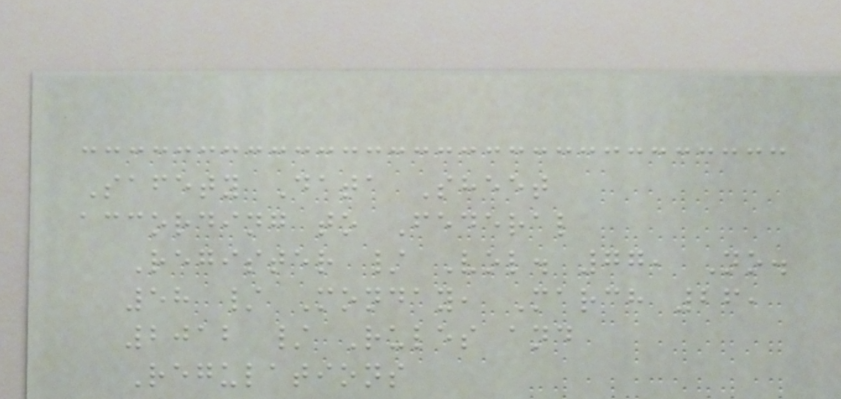Safety Data Sheet
according to Federal
Register / Vol. 77, No.
58 / Monday, March 26,
2012 / Rules and
Regulations
